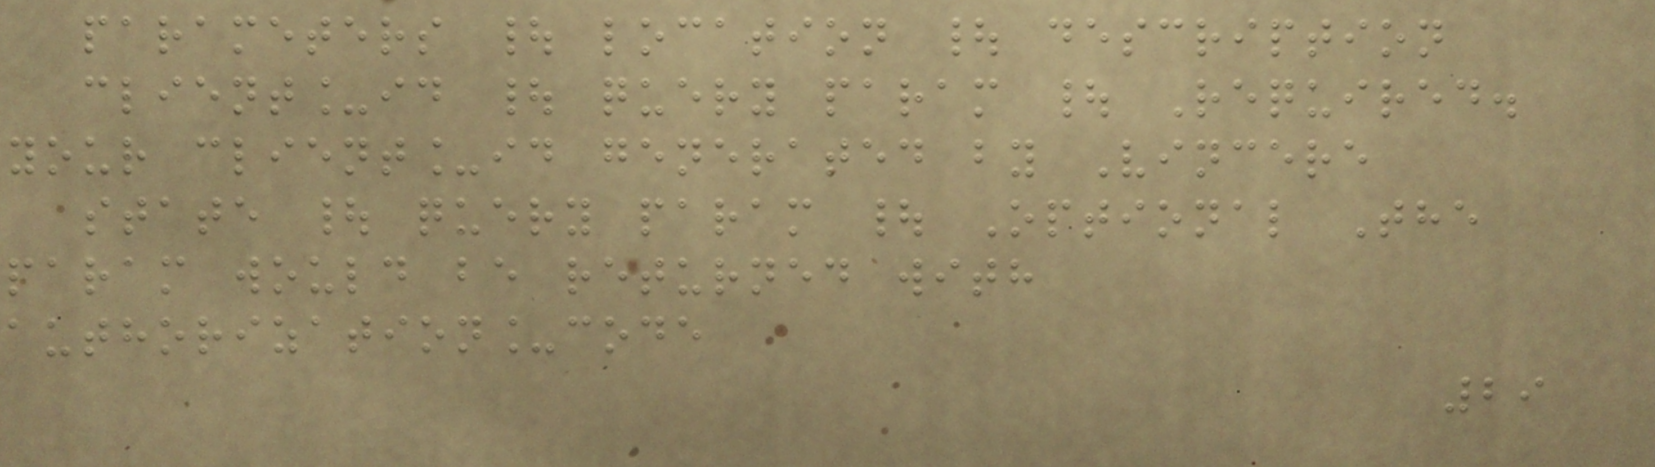parameters | location | description
client_id | query param | Required.
your client_id generated by Vincere
state | query param | Optional The
param would be returned with
authorization_code
29
